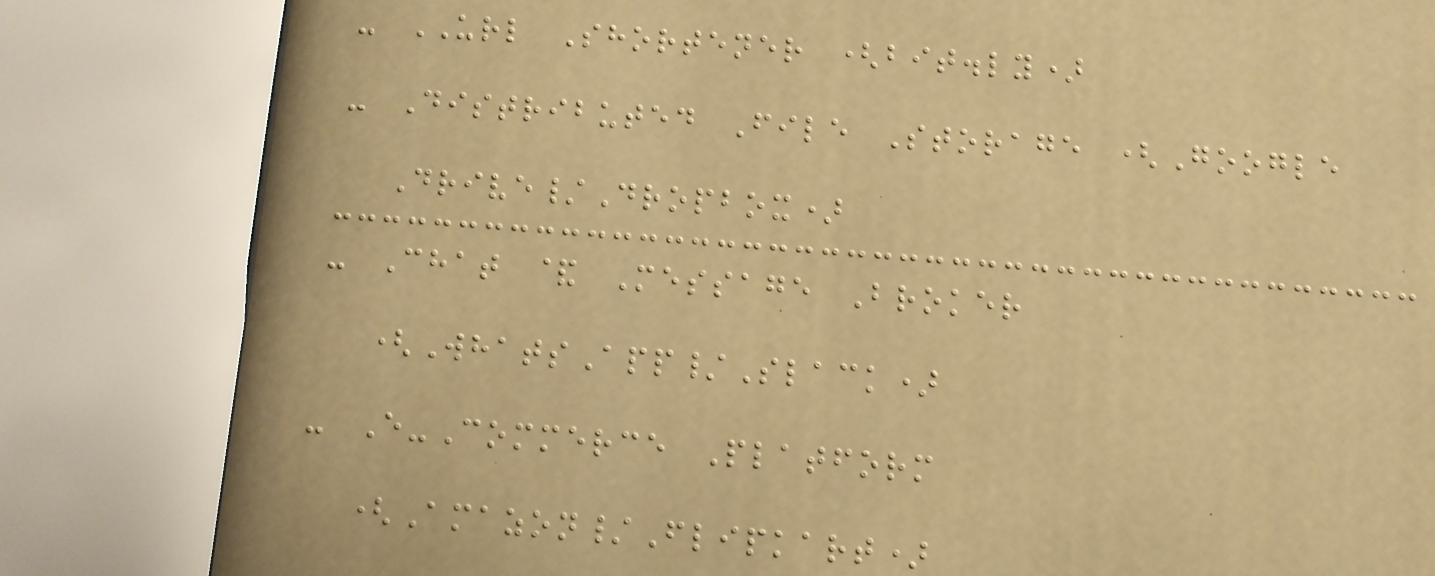- URL Shortener (bit.ly)
- Distributed File Storage (Google
Drive/Dropbox)
- Chat & Message Broker
(WhatsApp/Slack)
- E-Commerce Platform
(Amazon/Flipkart)
